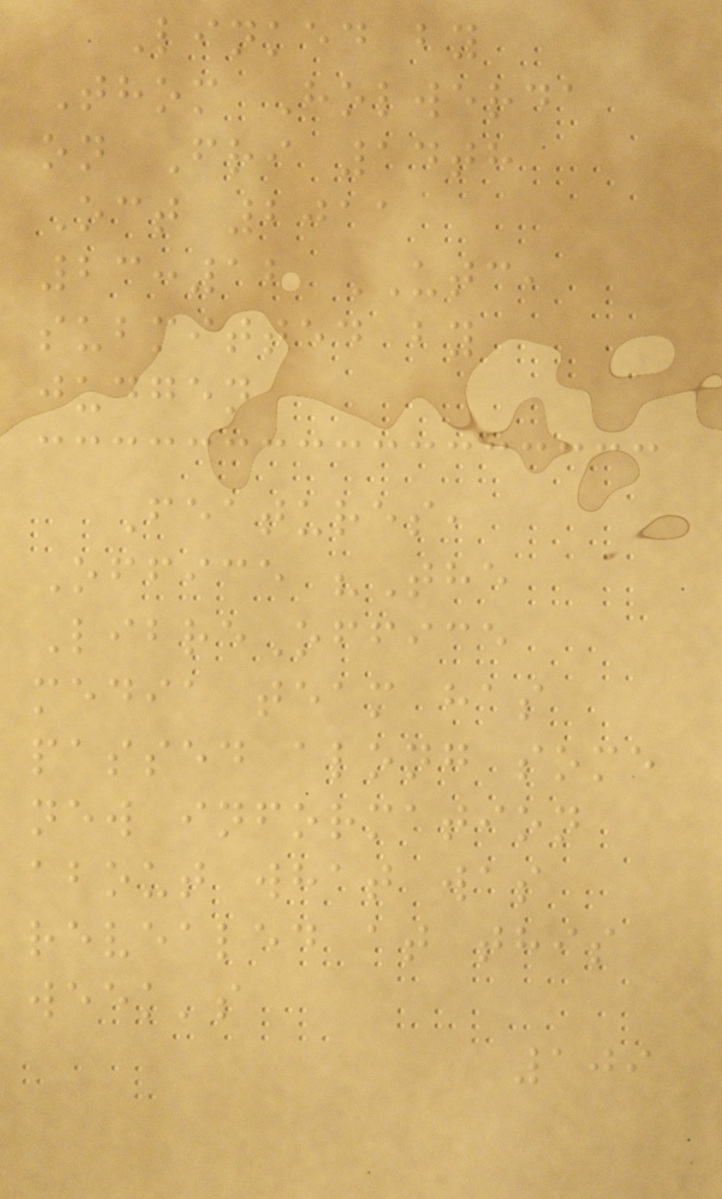Linked by
Thom Holwerda
on Fri 14th
Oct 2011
23:12 UTC,
submitted by
judgen
Features,
Office "The
LibreOffice
media team has
passed along some
new information
about what was
revealed at this
week's
109
